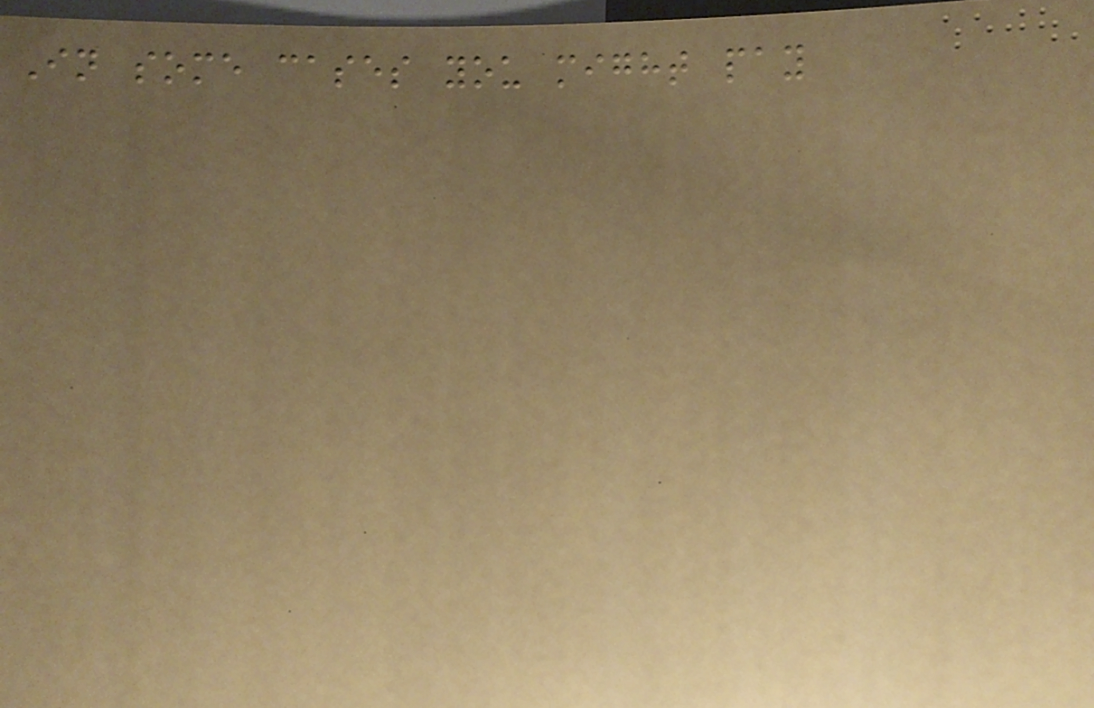In some cases you might pay
